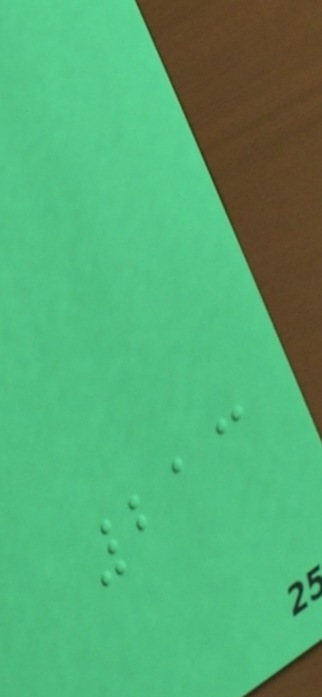213
